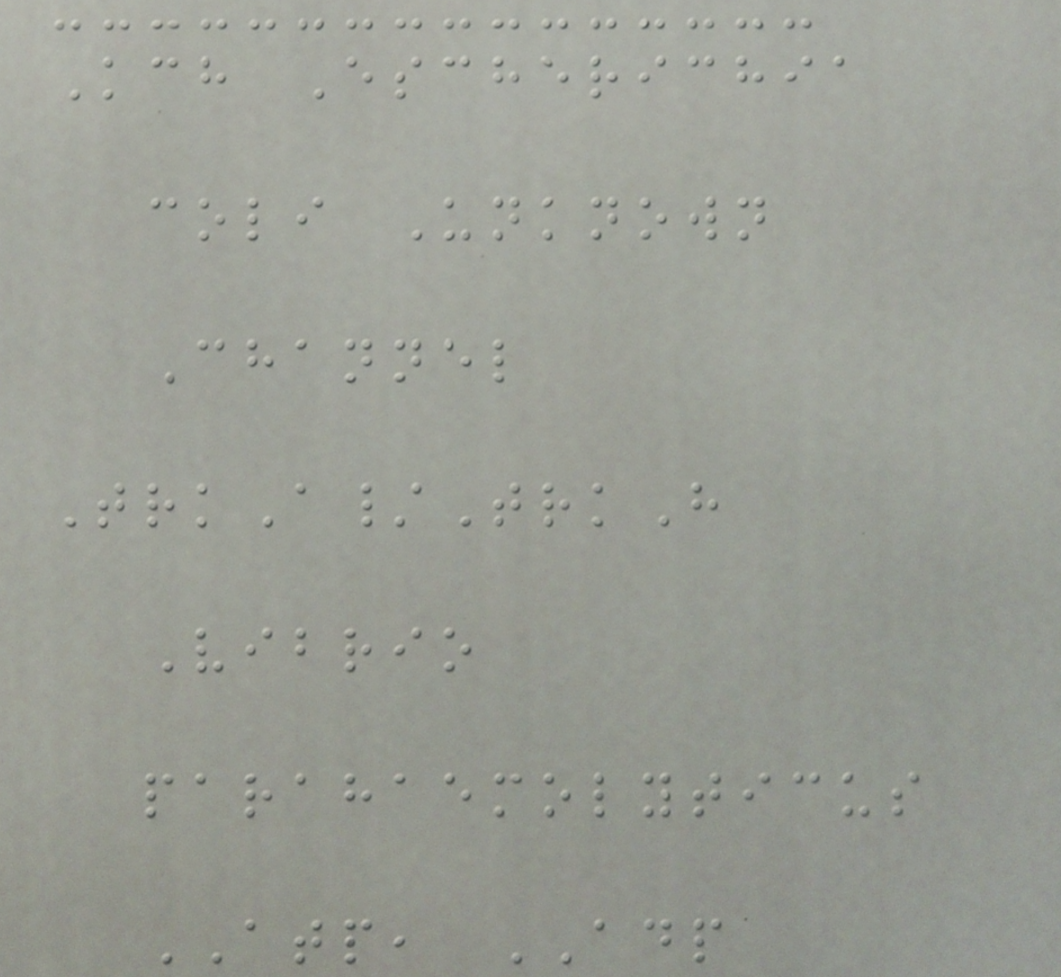Kch Escherichia
coli Unknown
Channel
TrkA/TrkH
Vibrio
parahaemolyticus
ATP, ADP
